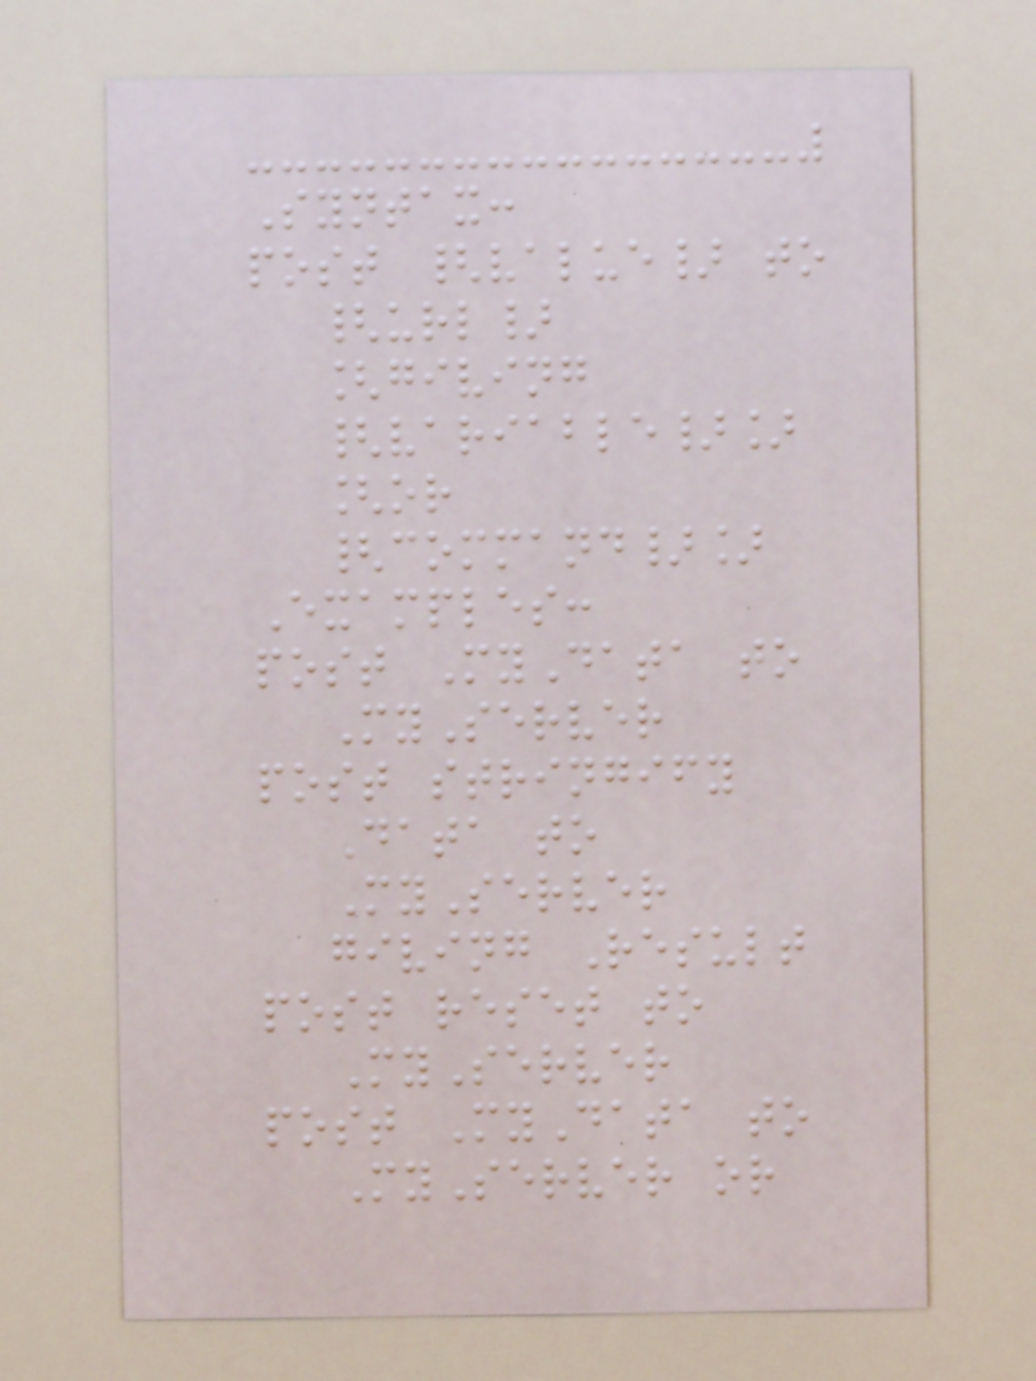Syntax:
post {value} to
{url}
[giving
{variable}]
[or
{command}]
Examples:
post MyData to
MyServer
post stringify
Data to
MyServer
giving Result
post reset to
MyServer
post MyData to
MyServer or
